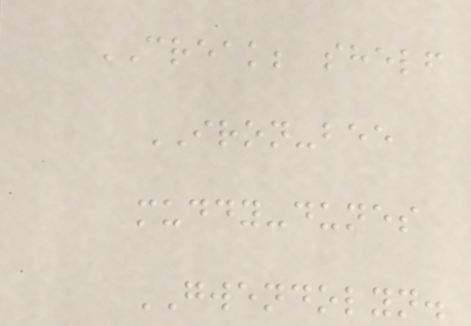CREAK; shelf
IRON-bee
muddy-dunes
GWENDOLYN.
